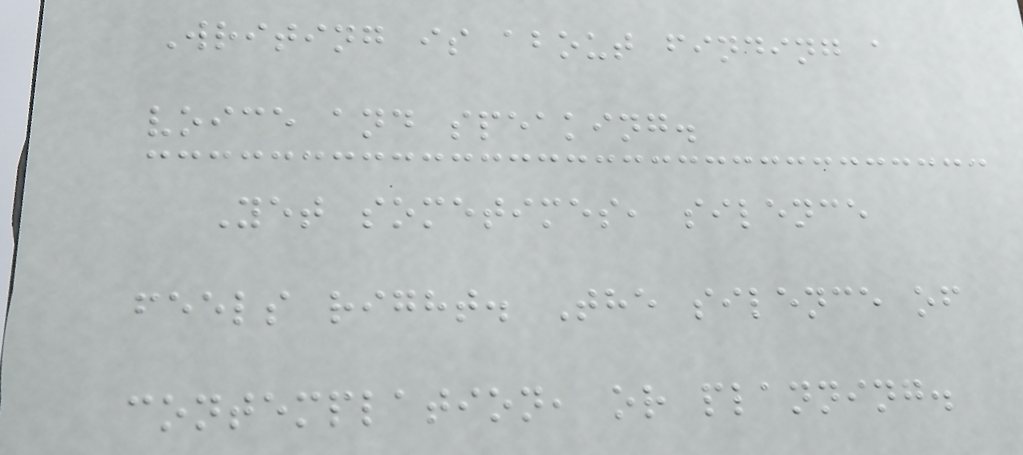Writing is about finding a
voice and speaking.
Yet sometimes, silence
feels right. The silence of
contemplation, or planning.
